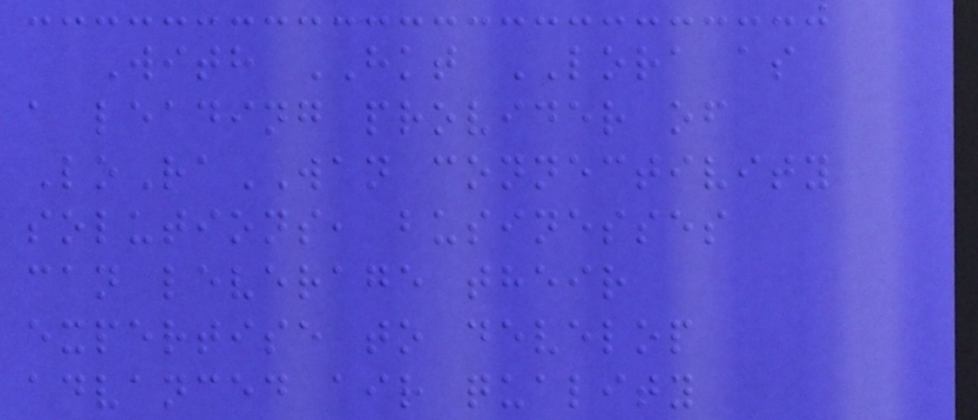With HKT LORA as
a leading provider of
LoRaWAN connectivity
solutions, businesses
can leverage their
expertise to develop
advanced air quality
